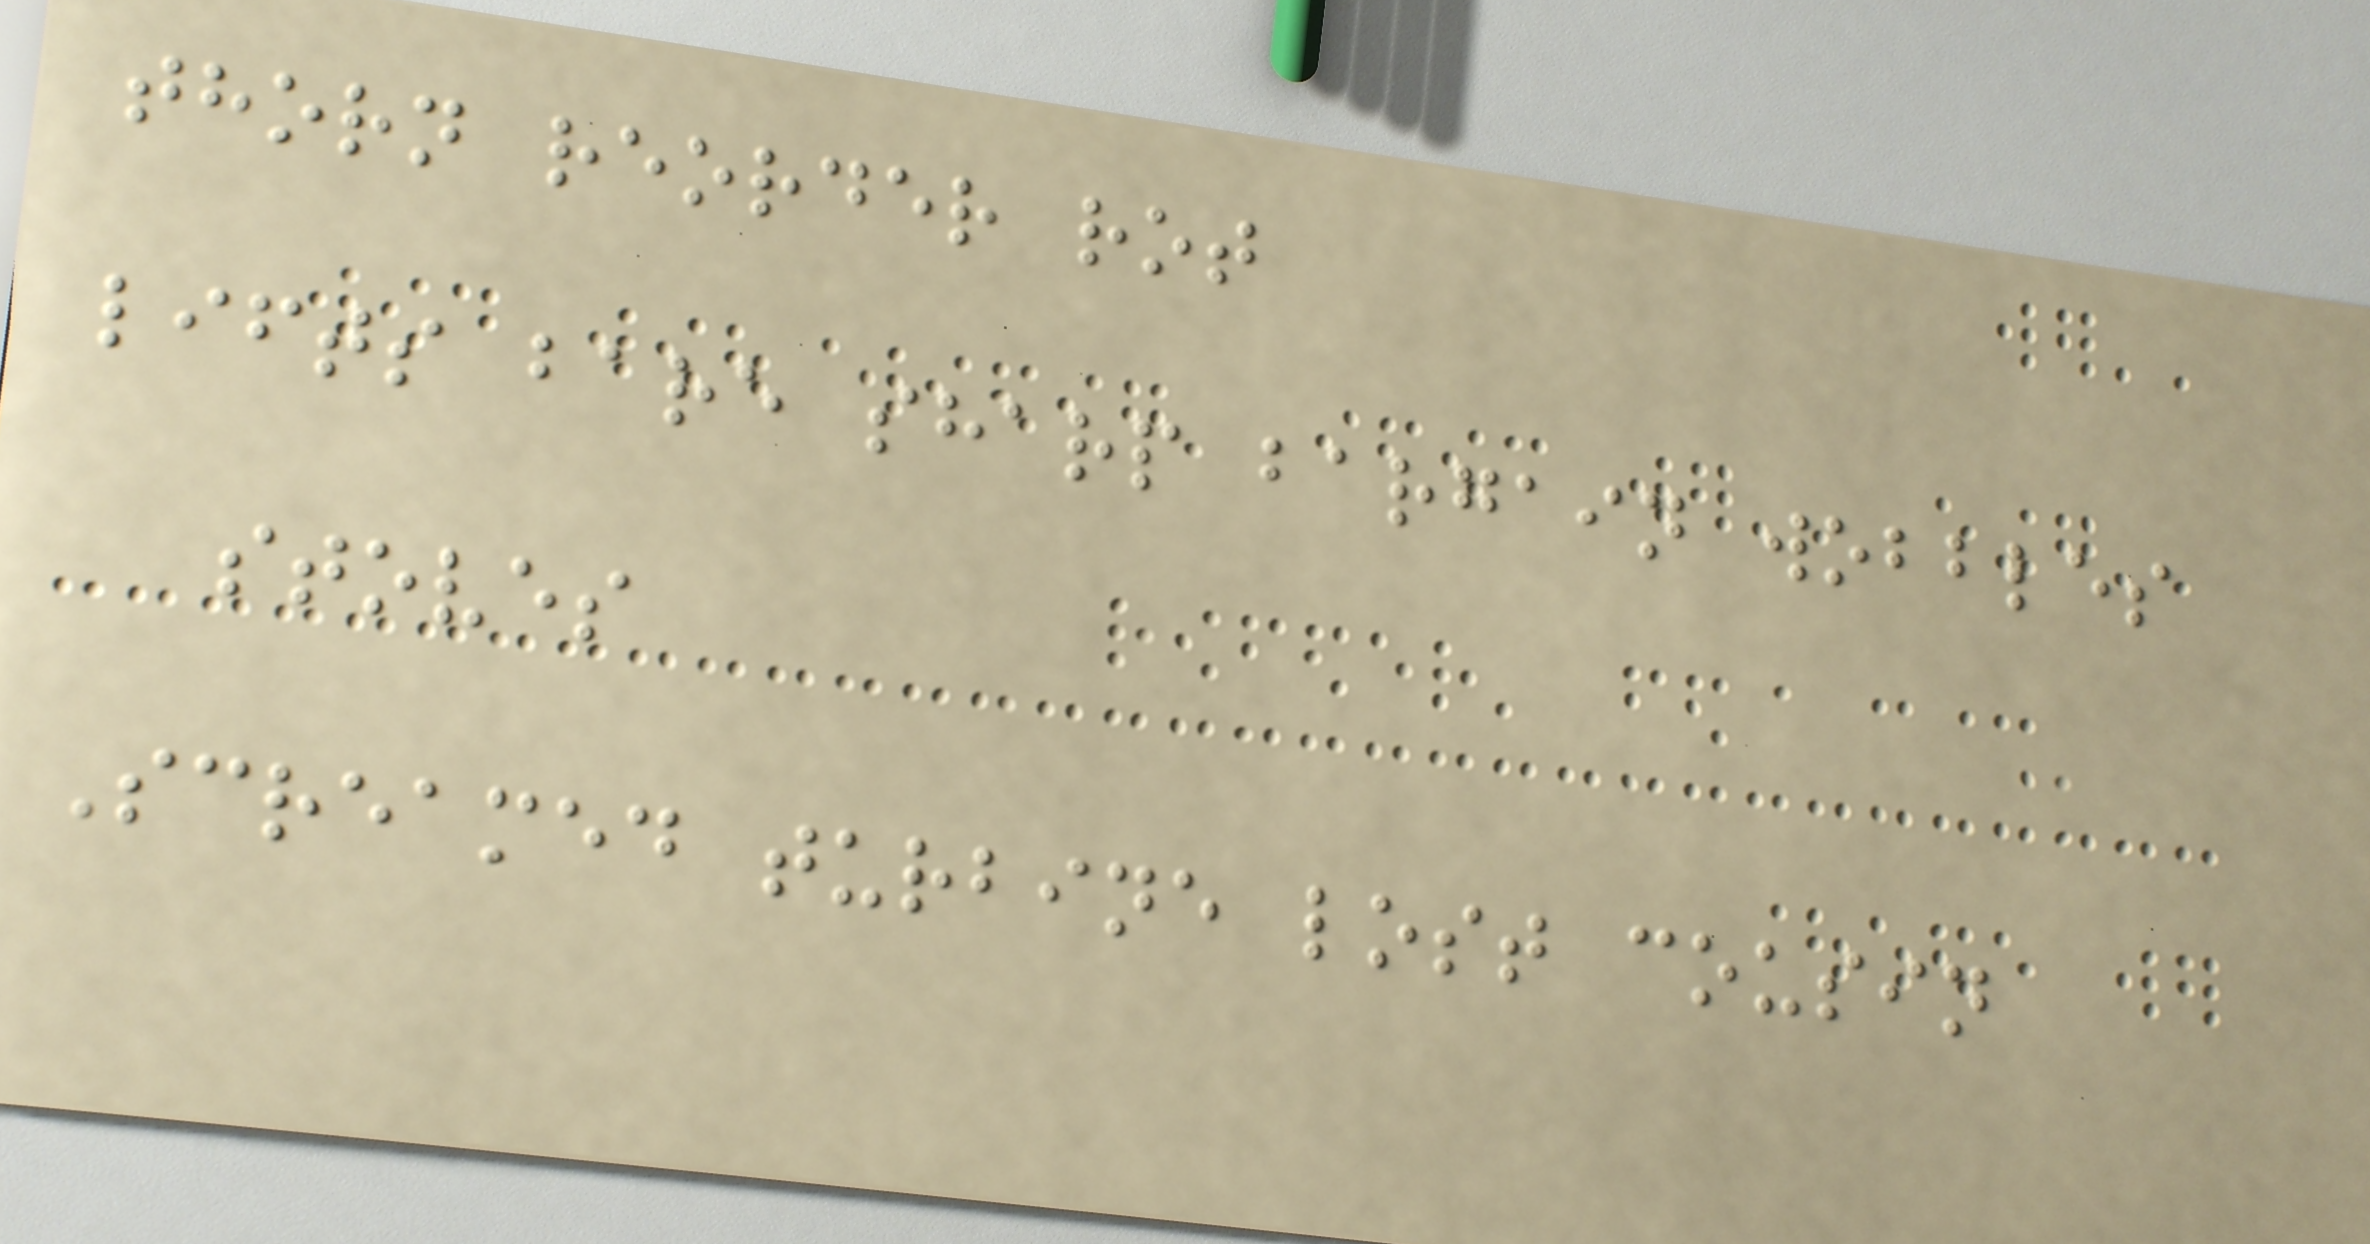thorn reorder rot
lifts bare sharp bargain wobbles
stoves
Screamed turbine lost cousin
